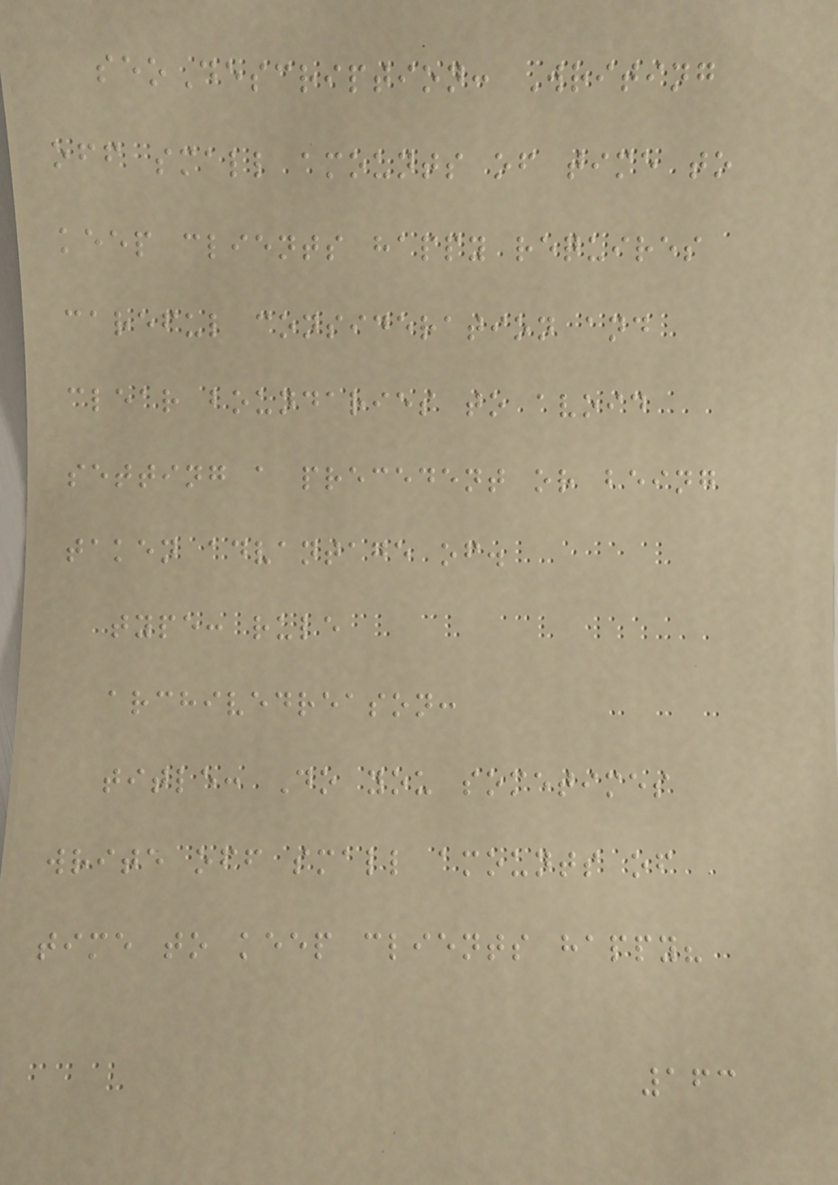seoDescription: Writing
off small amounts of time to
keep clients happy requires
careful consideration and
clear boundaries to avoid
setting a precedent or being
taken advantage of.
type: rule
archivedreason:
title: Do you sometimes
write off small amounts of
time to keep clients happy?
163
